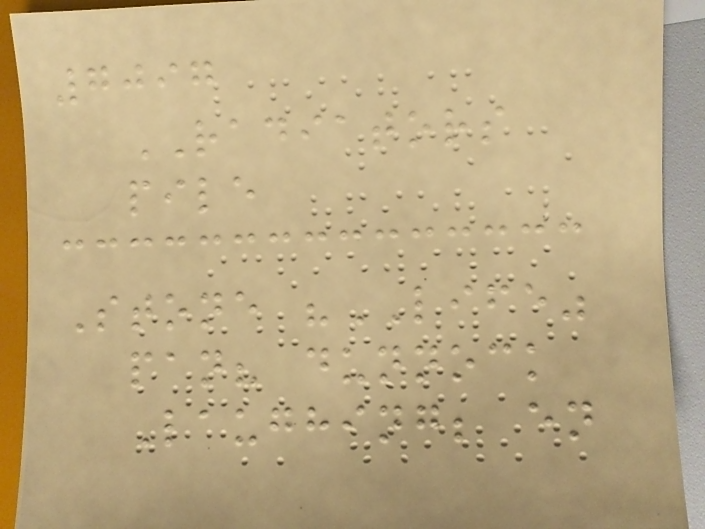7097
RADIATORS
pile
Stone "LIFE"
pan? dunnock
Laughing; en
